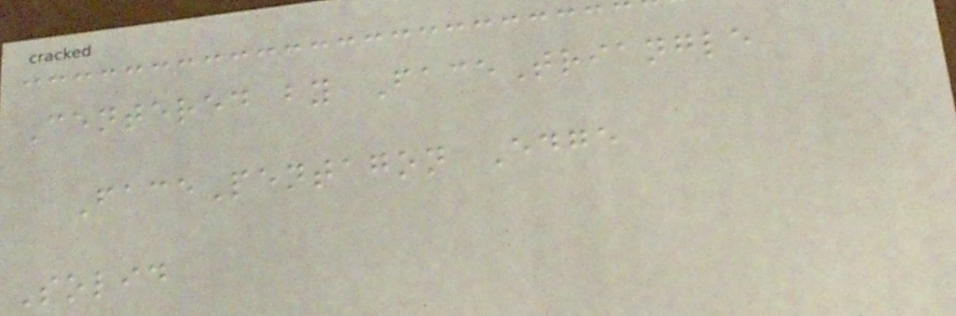Centered by FaceTriangle
FacePentagon Edge
Solid
